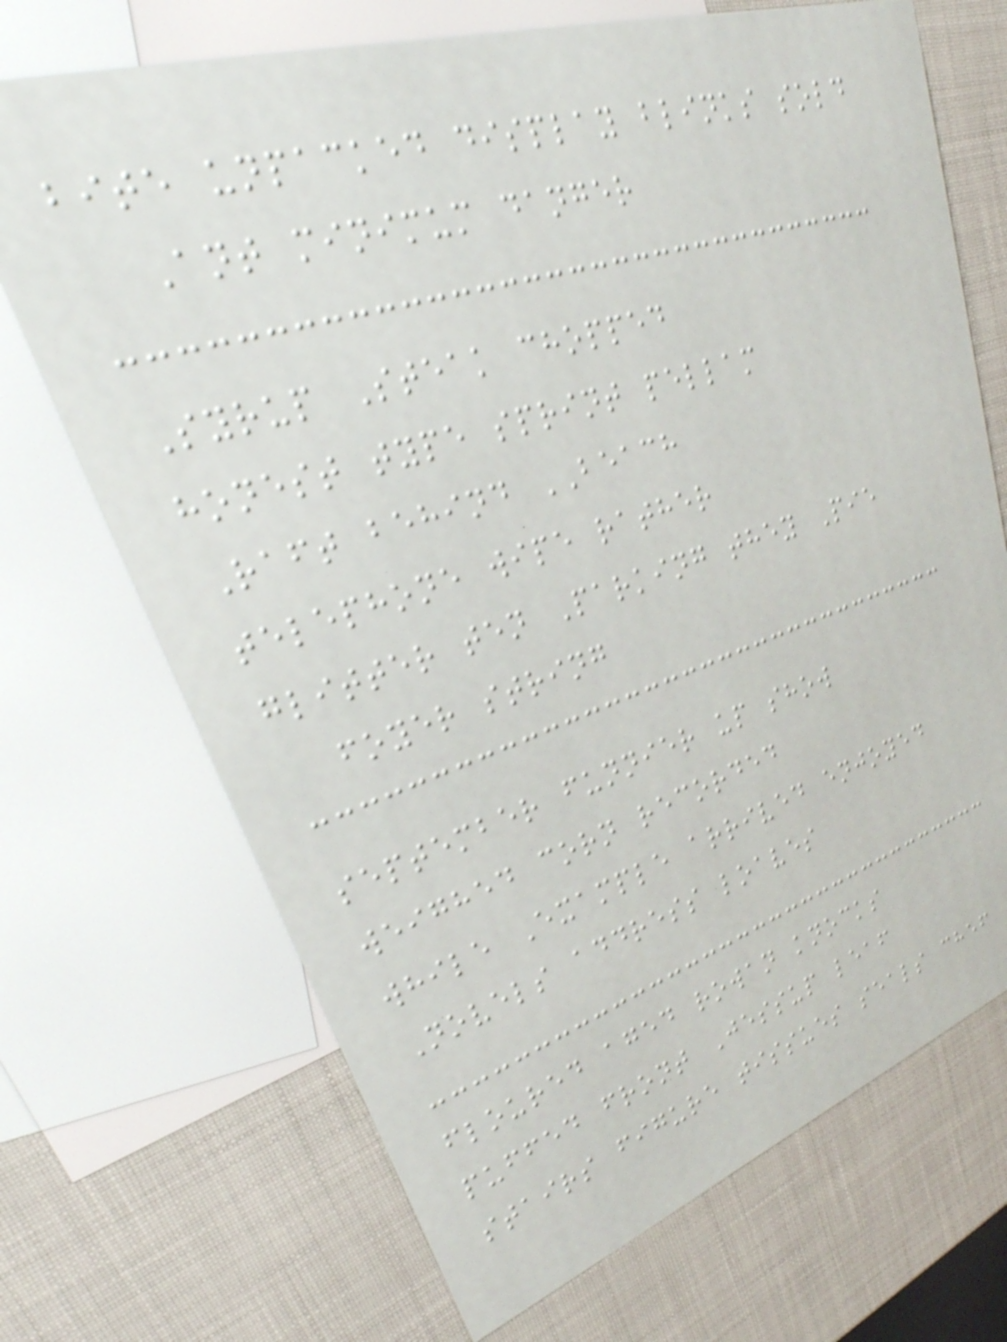bite unpacked display blinks sold
Ant minimum danger
Syrup Steak chopped
honest type sprint pellam
Raft behind BEACH
telephone wipe rather
glitter ten Parking they Pie
foyer string
september funnier up show
weighed corn recorded
while Example arrived enjoyed
Novels address loaves
floured aged rowan knocks
puffed front Jessup leaf
stairs figure tissues seals chef
